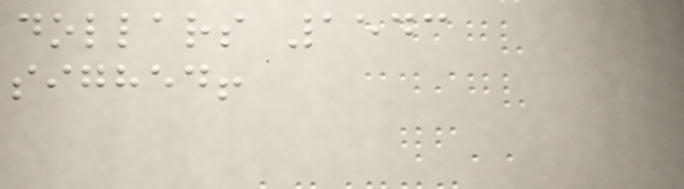dollars 1543
sighed!
